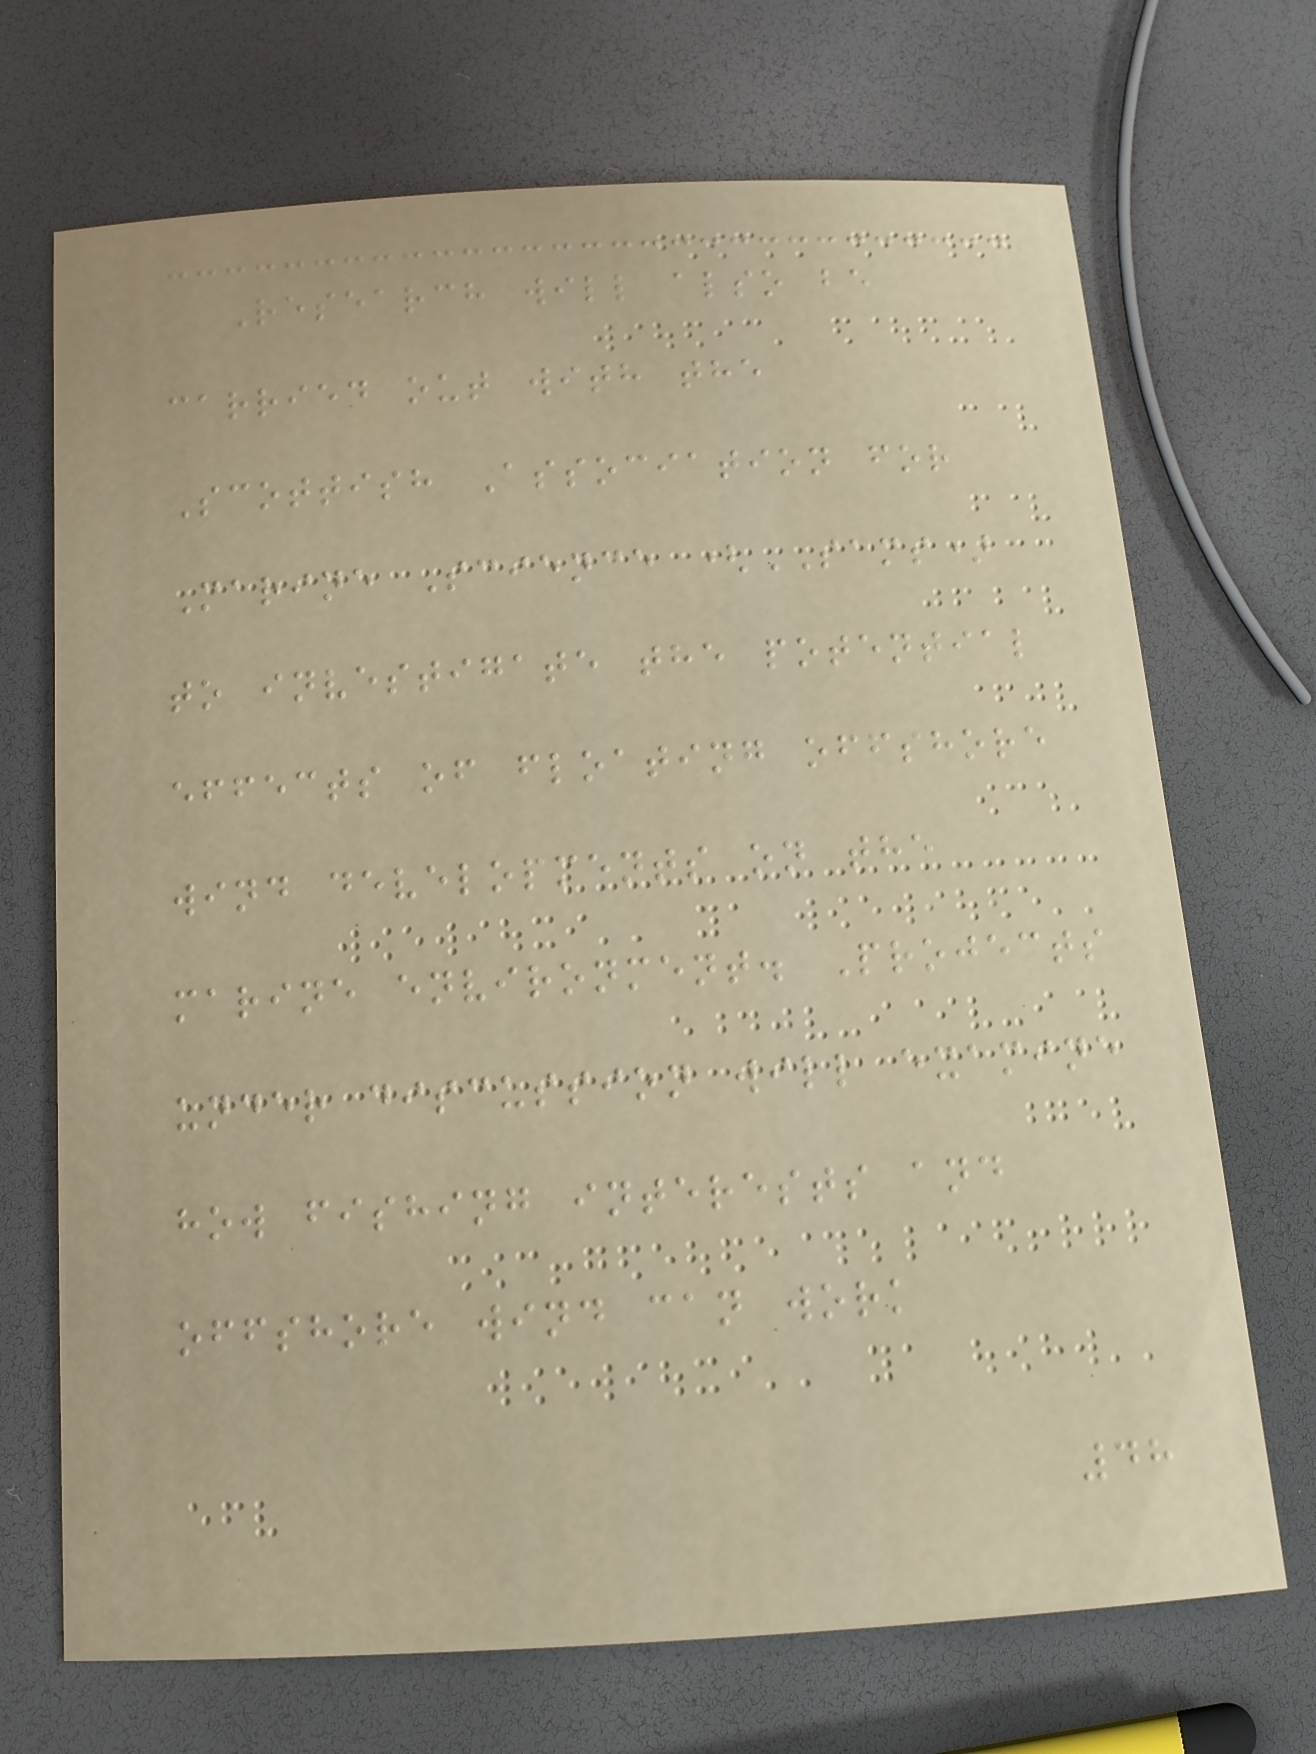Research will also be
carried out with the
Scottish Association for
Marine Science (SAMS)
to investigate the potential
effects of floating offshore
wind developments on the
marine environment. Projects
under discussion will examine
how fishing interests and
offshore wind can work
48
